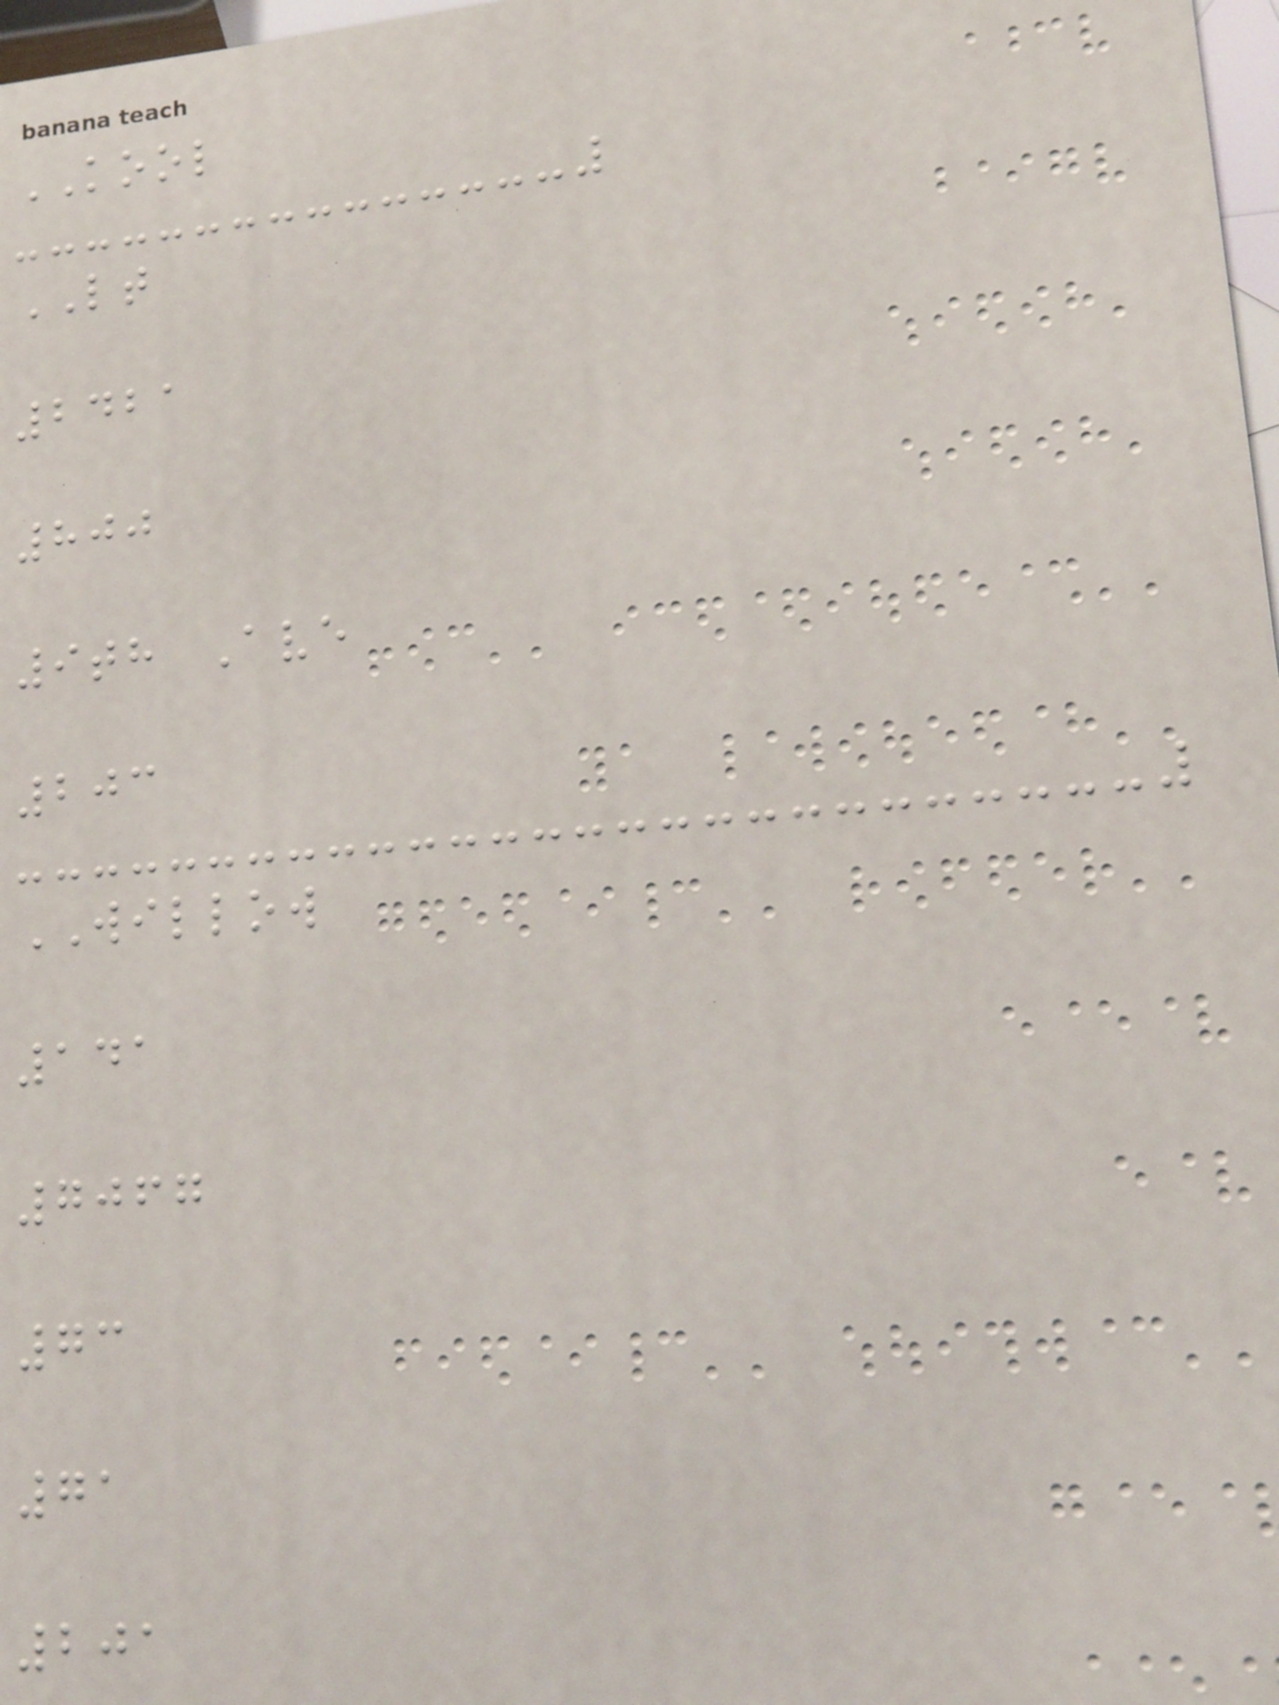KOOL
LT
2421
800
9th Ave
203
WILLOW
141
7067
73
71
201
